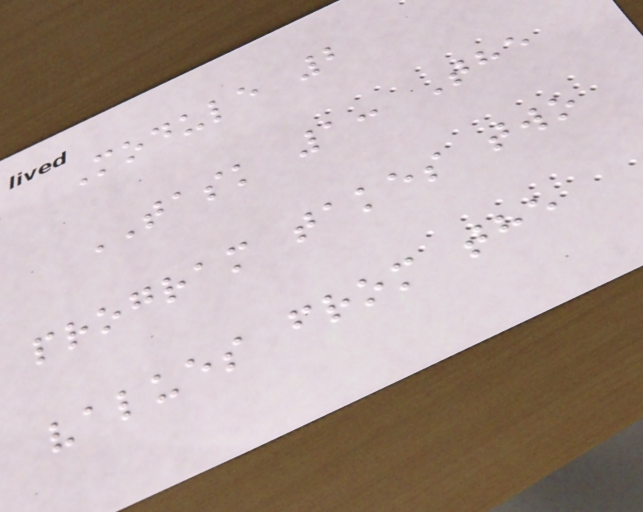Module 2
TASK 1: The
program takes two
values from the
